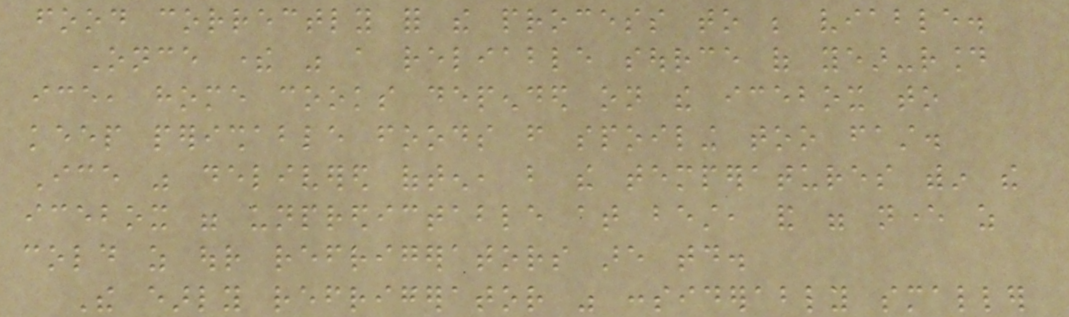food correctly for the process to be viable.
Once there was a reliable source of year-round
ice, home cooks depended on the icebox to
keep perishable foods from spoiling too fast.
Ice was delivered often, but the temperatures within the
icebox were unpredictable at best, and were never as
cold as our refrigerators are today.
The early refrigerator was considerably smaller
